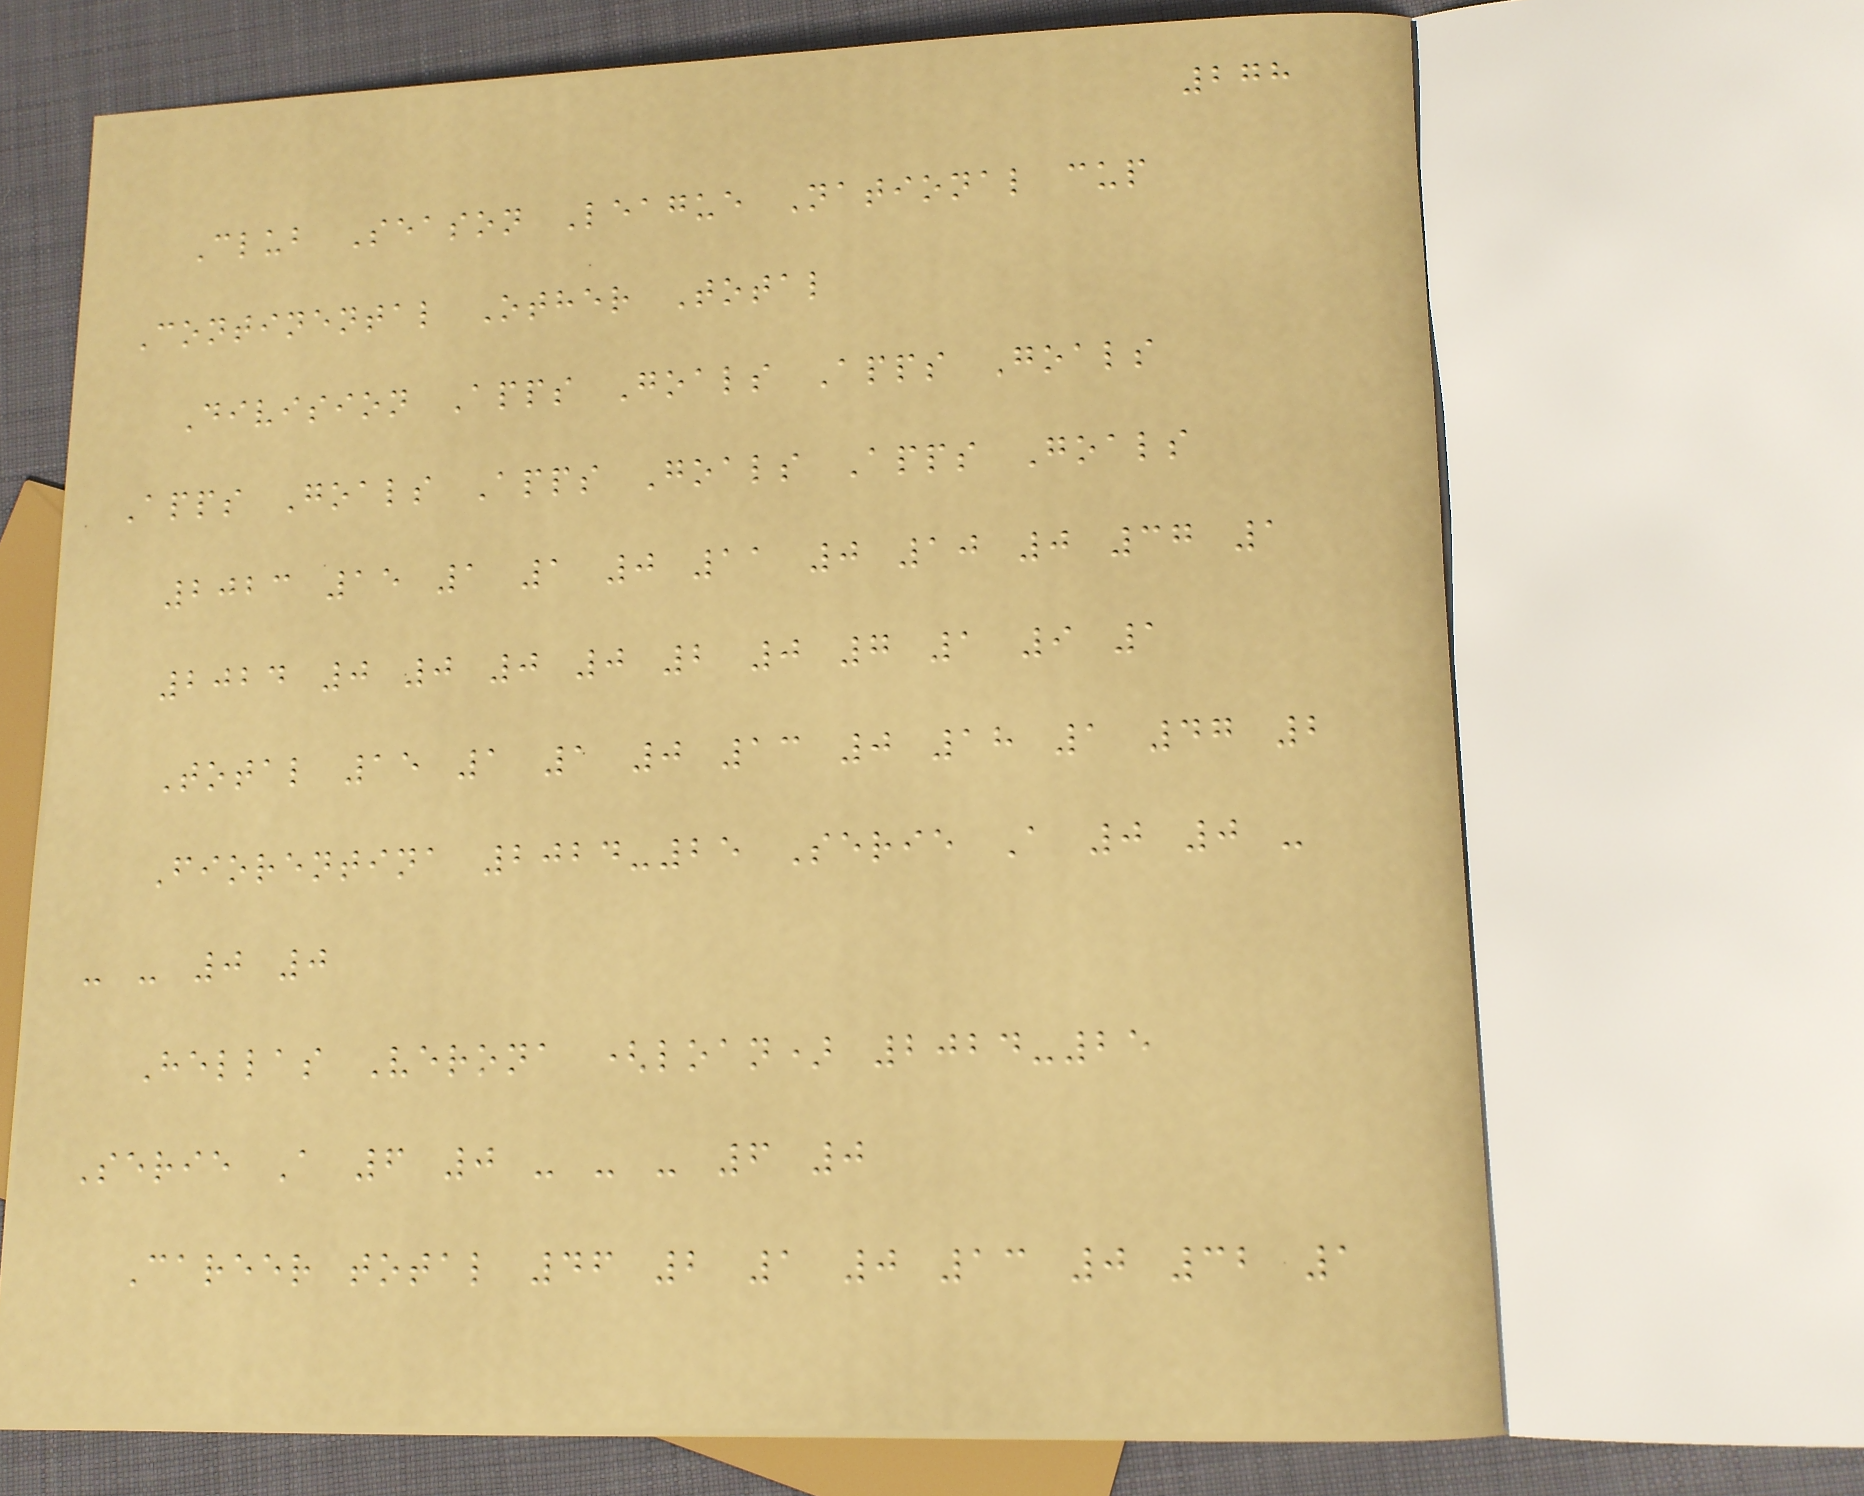278
Club Season League National cup
Continental Other Total
Division Apps Goals Apps Goals
Apps Goals Apps Goals Apps Goals
2023 15 1 1 0 11 0 10 0 37 1
2024 0 0 0 0 2 0 7 1 9 1
Total 15 1 1 0 13 0 18 1 47 2
Fiorentina 2024-25 Serie A 0 0 -
- - 0 0
Hellas Verona (loan) 2024-25
Serie A 6 0 - - - 6 0
Career total 46 2 1 0 13 0 32 1
